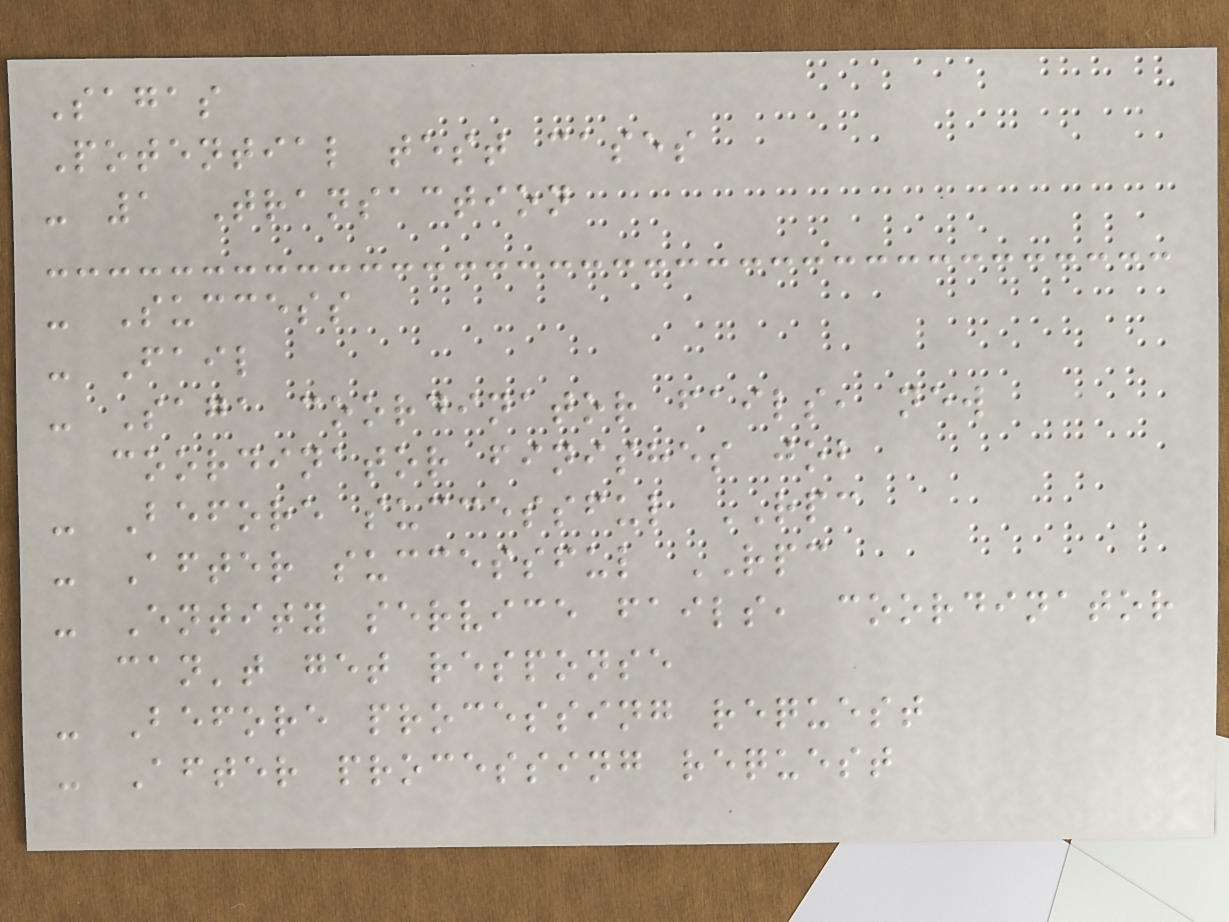Sagas
Potential test cases
- 1 Transaction
- Success
- Fail
- Saga coordinator fails, new
coordinator finishes job
- Before successful RPC
- After successful RPC
- Entity service fails, coordinator
can't get response
- Before processing request
- After processing request
